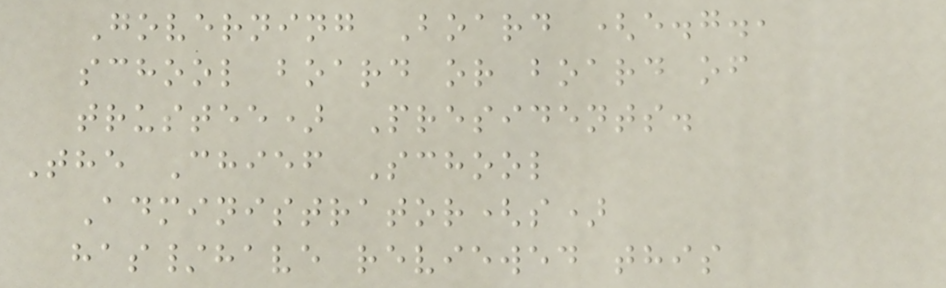Governing Board (e.g.,
school board or board of
trustee) Presidents.
The Chief School
Administrator(s)
has/have reviewed this
